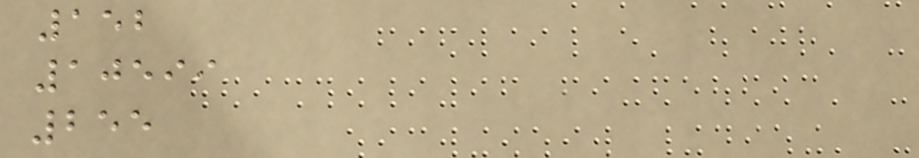152
10599
255
